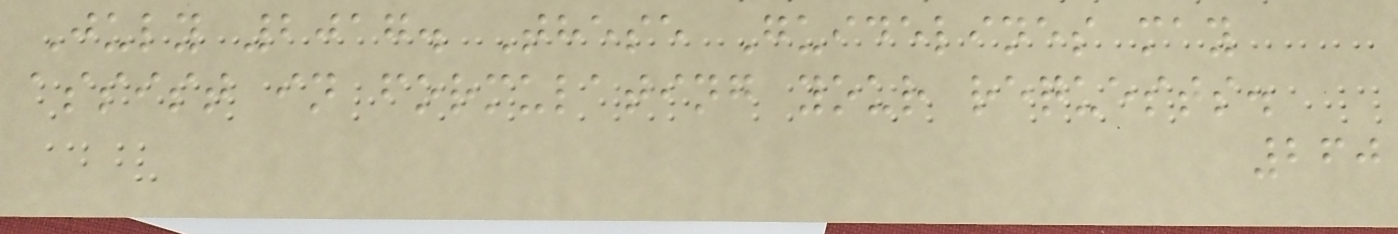July 2017. These Guidelines may
assist in formulating your requests.
260
